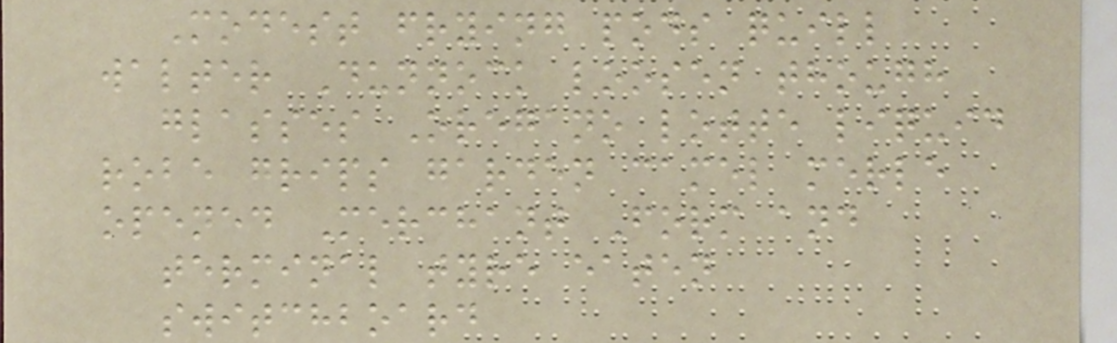Modest frying pods quill
walter Dunnock loosen though
glasses Oregano lotte liquid
robe grips garden camel merle
opened Merchant Form and
terminal tyre eaten
switchboard
